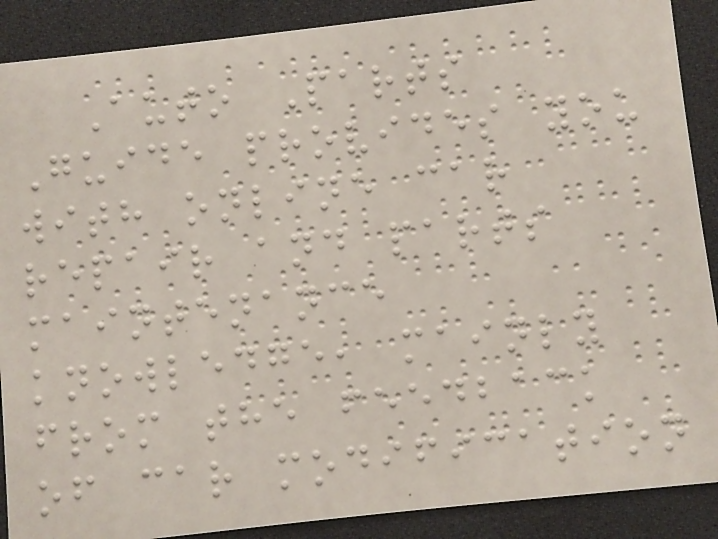Auto Parts
Guide provides you
with online car
repair and parts
maintenance
knowledge, mainly
from the feedback
of car modification
